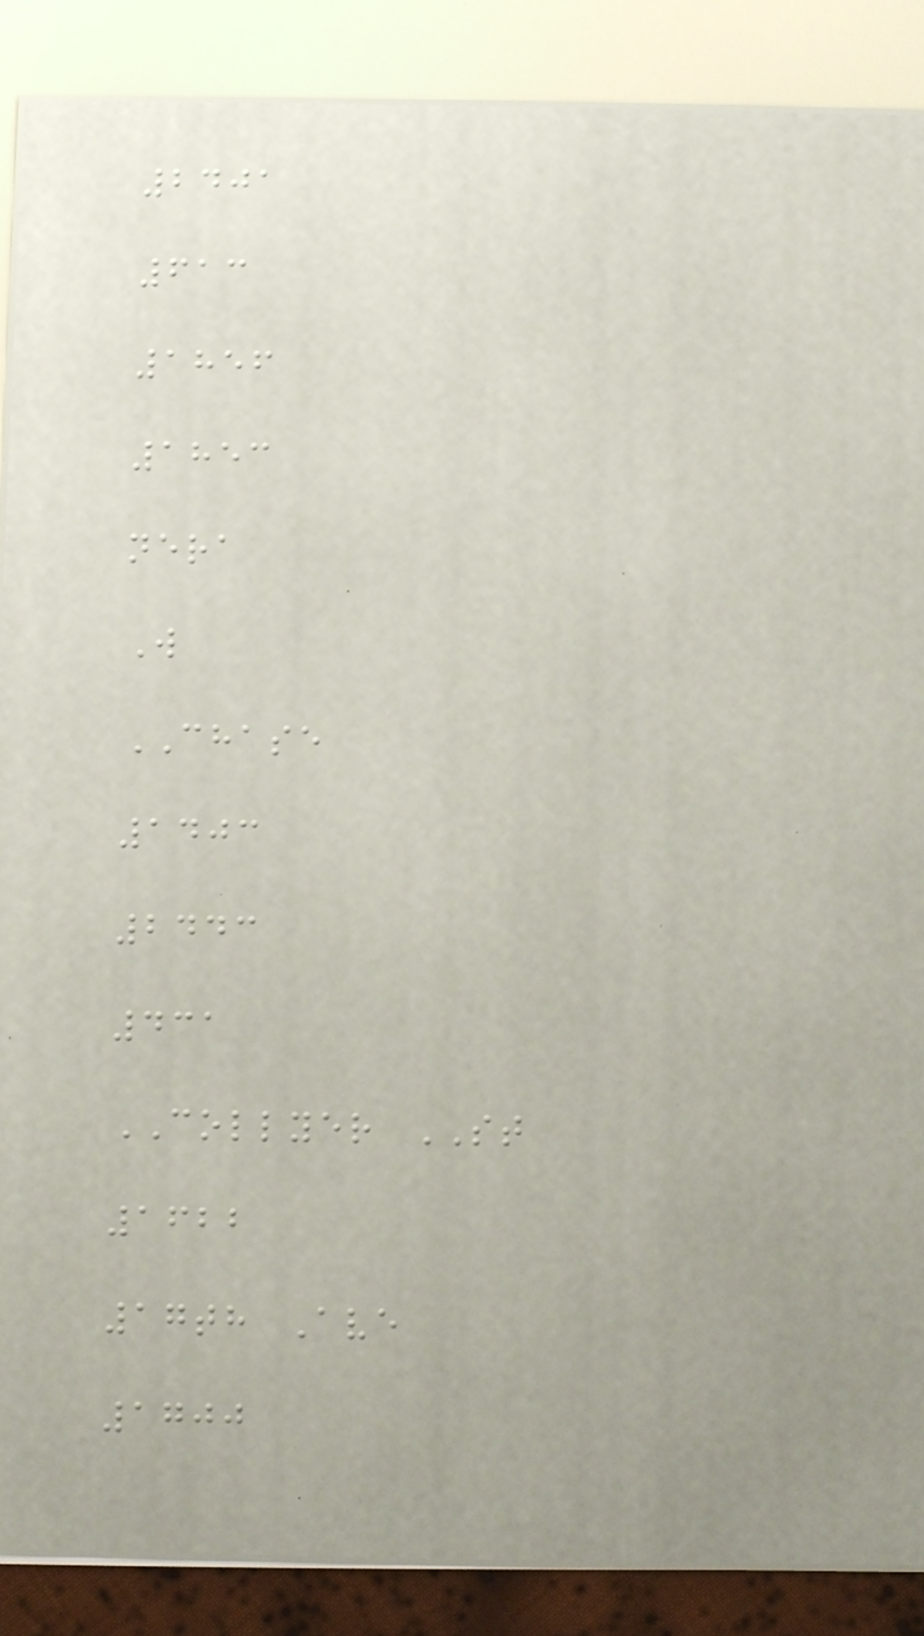2401
613
1856
1853
nera
W
CHASE
1403
2443
431
COLLYER ST
1622
17th Ave
1700
